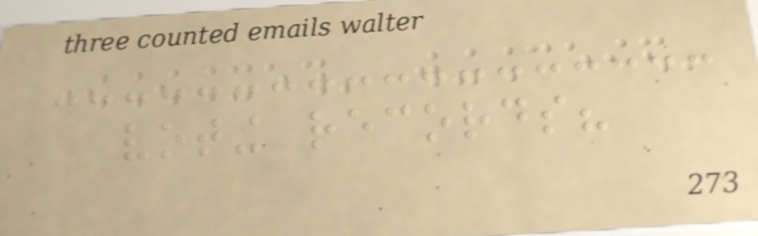voting records?
